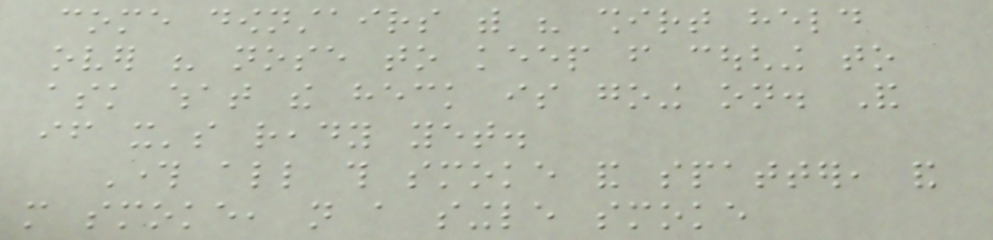come downstairs with his shirt held
over his nose to keep from coughing to
ask what the heck is going on. And
if it's ready yet.
Through all this smoke and spatter, and
more smoke, not a single smoke
